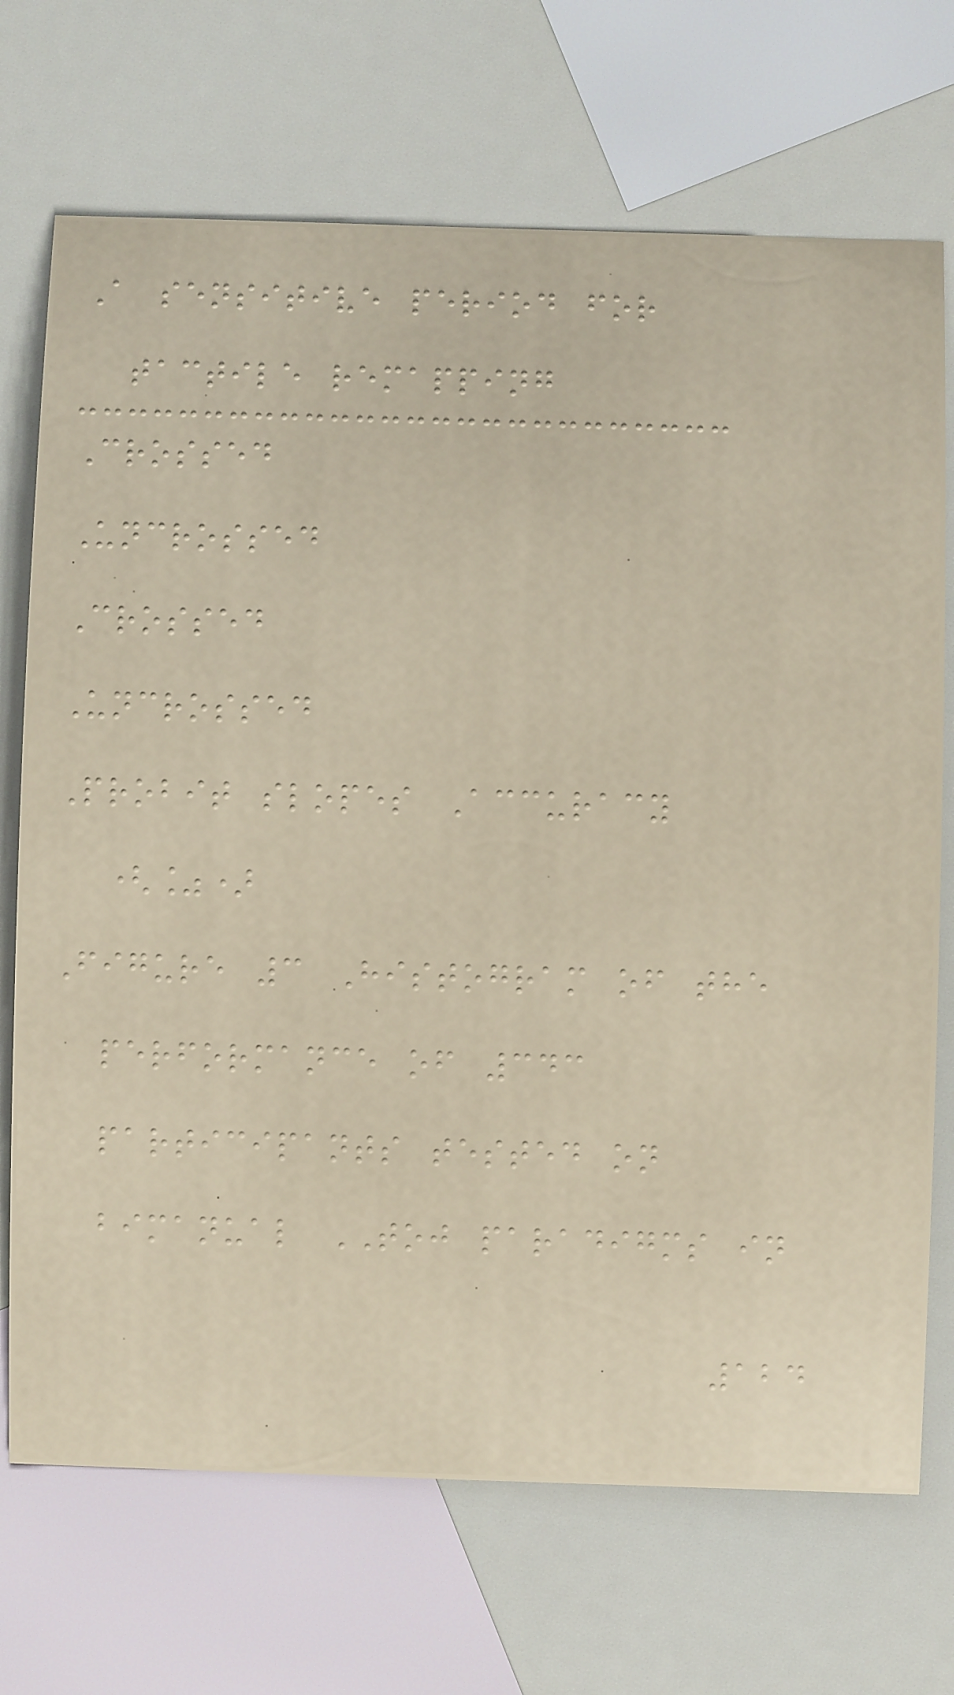A sensitive period for
tactile remapping
Crossed
Uncrossed
Crossed
Uncrossed
Probit slopes Accuracy
(%)
Figure 3 Histogram of the
performance of 343
participants tested on
bimanual TOJ paradigms in
124
